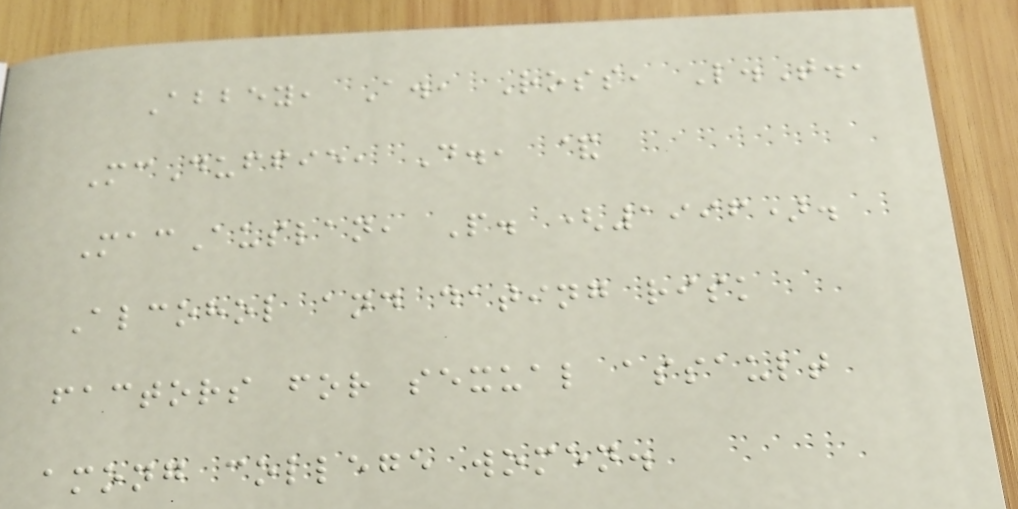Abbey, A., Ross, L.T.,
McDuffie, D., &
MacAuslan, P. (1996).
Alcohol and dating risk
factors for sexual assault
among college women.
